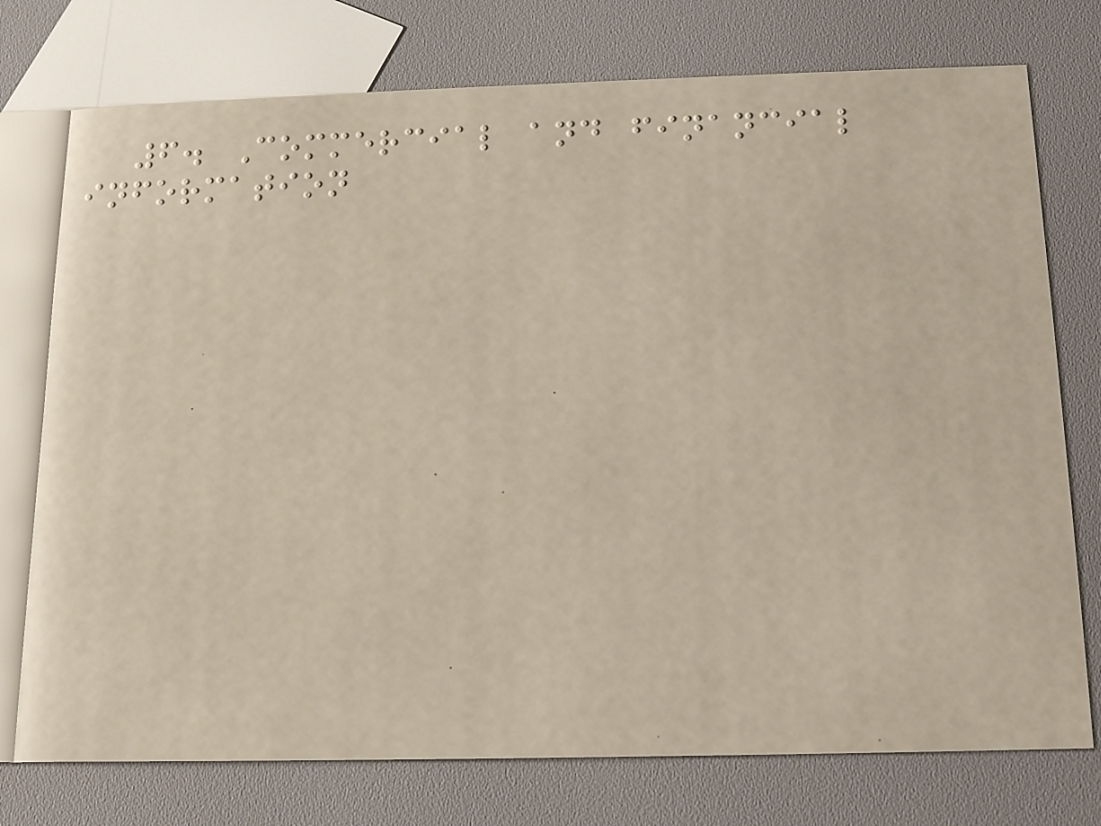6. Commercial and financial
information
